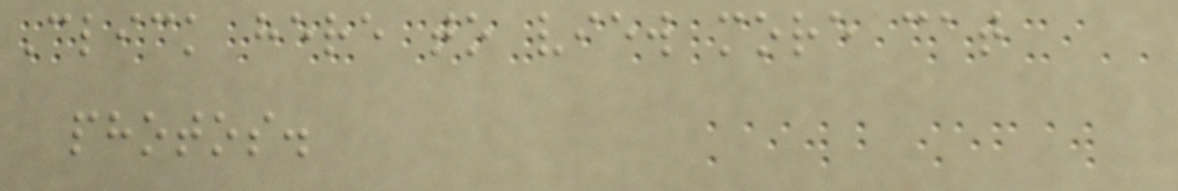Click here to view more cat
photos.
